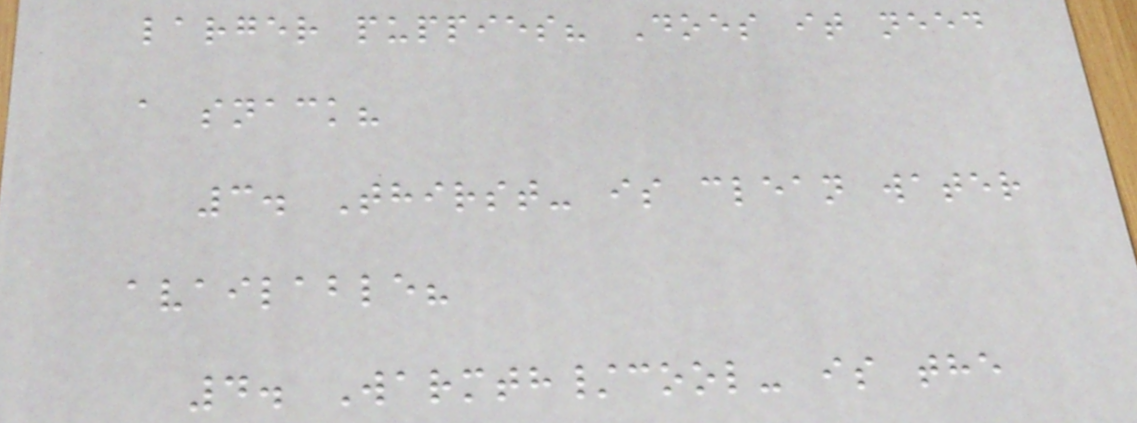larger puppies? Does it need
a snack?
3. Thirst- is clean water
available?
4. Warmth/cool- is the
